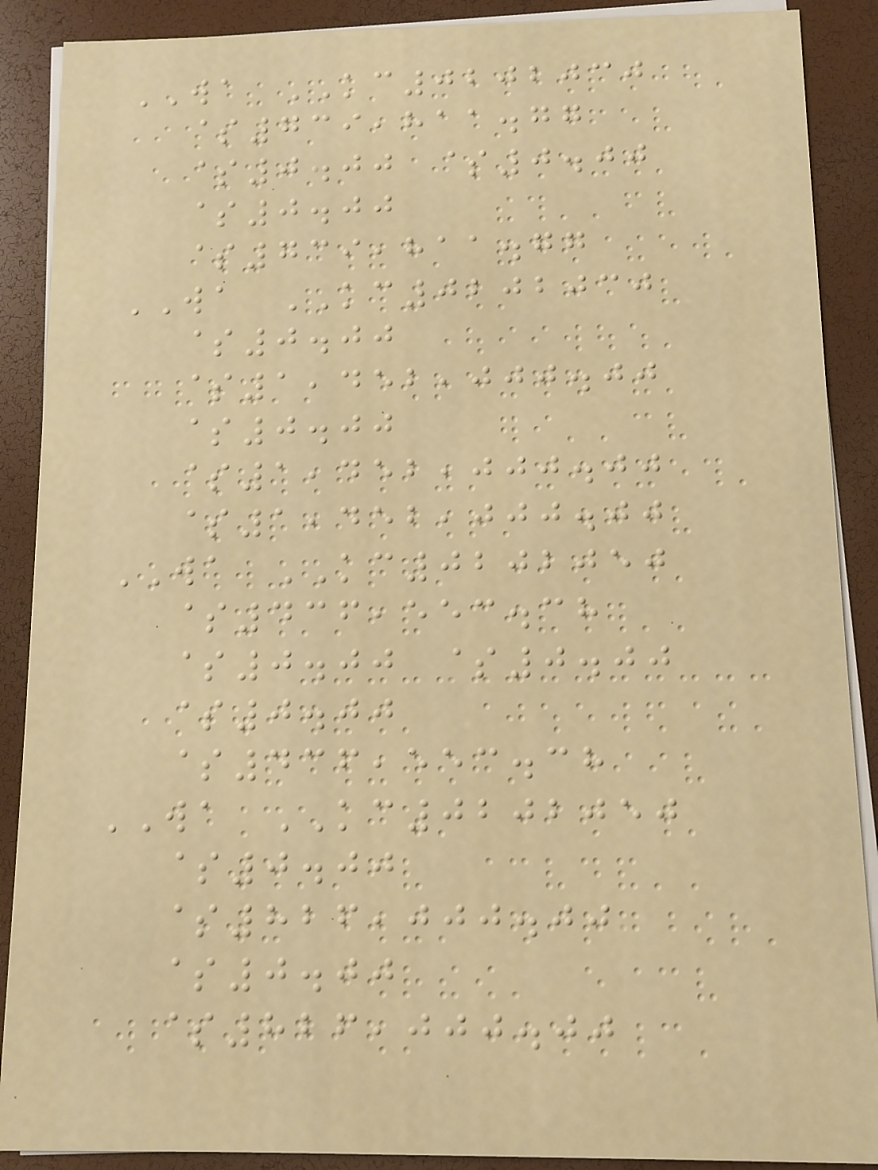WA KC0202030
$739,811.77
$0.00 $0.00
$0.00
$739,811.77
WA KC0202030
$0.00
$1,452,000.00
$0.00
$1,452,000.00
$1,452,000.00
WA KC0202050
$436,553.38
$0.00 $0.00
$0.00
$436,553.38
WA KC0202050
$0.00
$826,000.00
$0.00
$826,000.00
